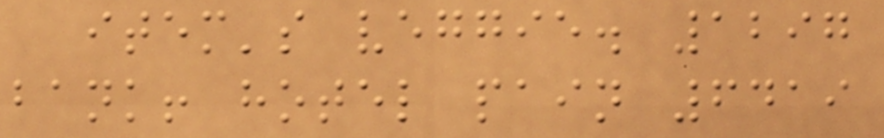item's veggie. 1297
bank! hotel pain 6419
